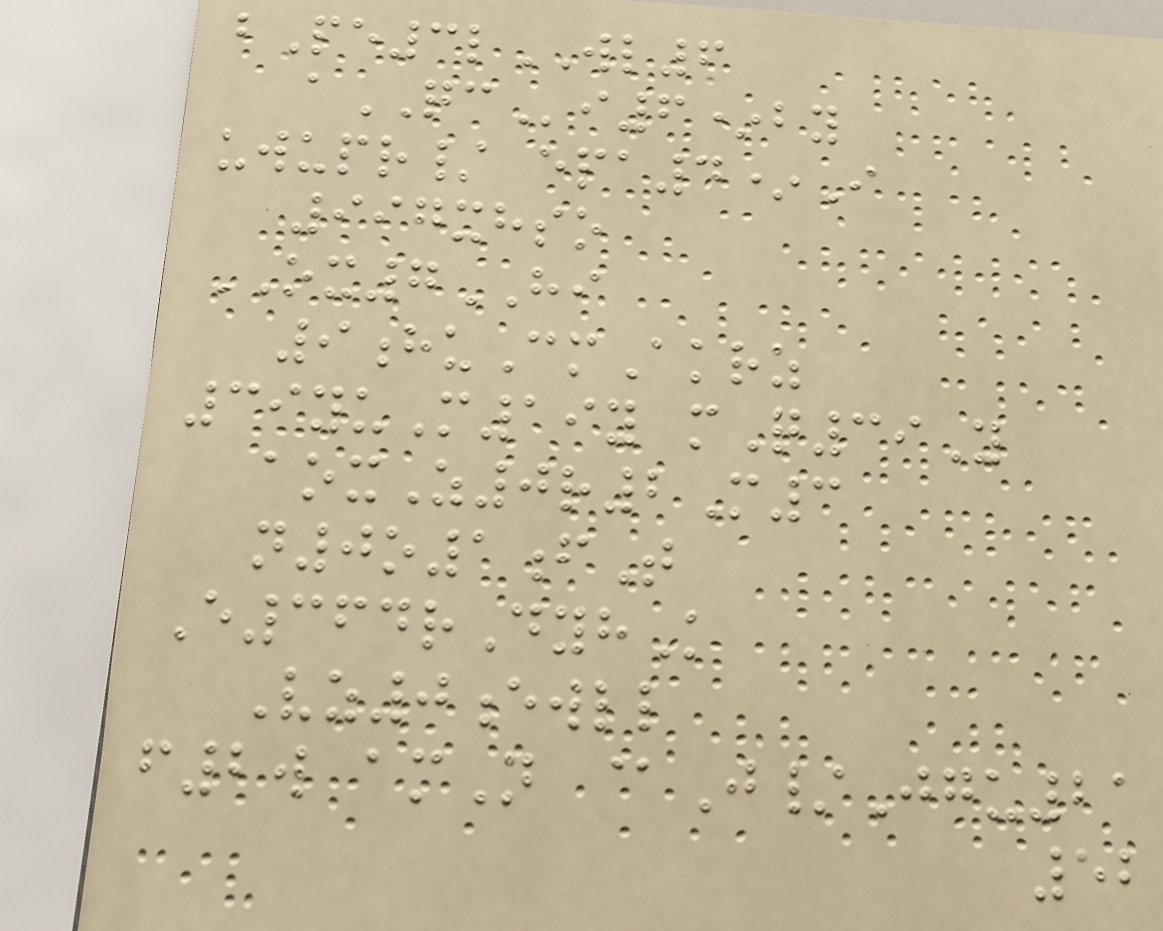bPe3lWL6
aQCi6*by
uwupr/ epa4*I
997xhso
OX7HI
9huCmAkrz
39yuM19y mQ39Y
aoxZ0r2M3
n0o1fT
E364rDyhK
Vz0ewll
f2w amN @J/Jgu21
52
